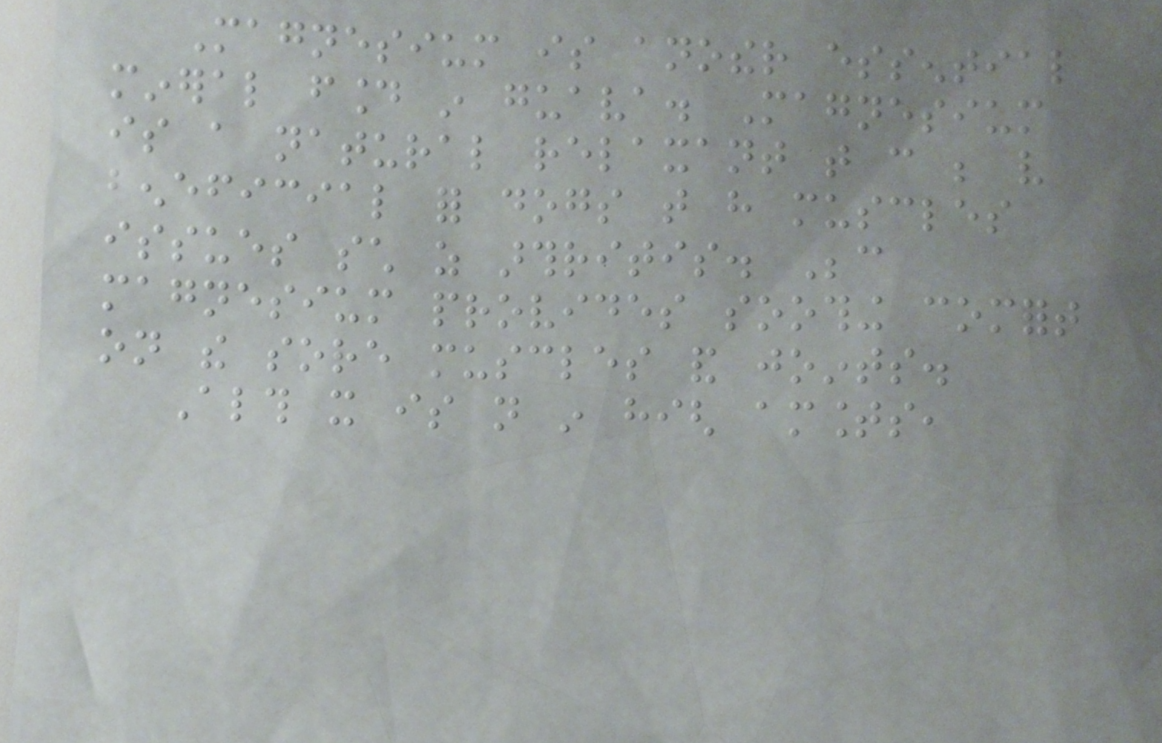Magnesium is another essential
mineral found in guava. Magnesium
is a natural relaxant that can be very
beneficial for dogs that have muscles
issues such as arthritis. Because
magnesium provides soothing comfort
on the sore muscles and joints.
Although it is not in high amounts,
